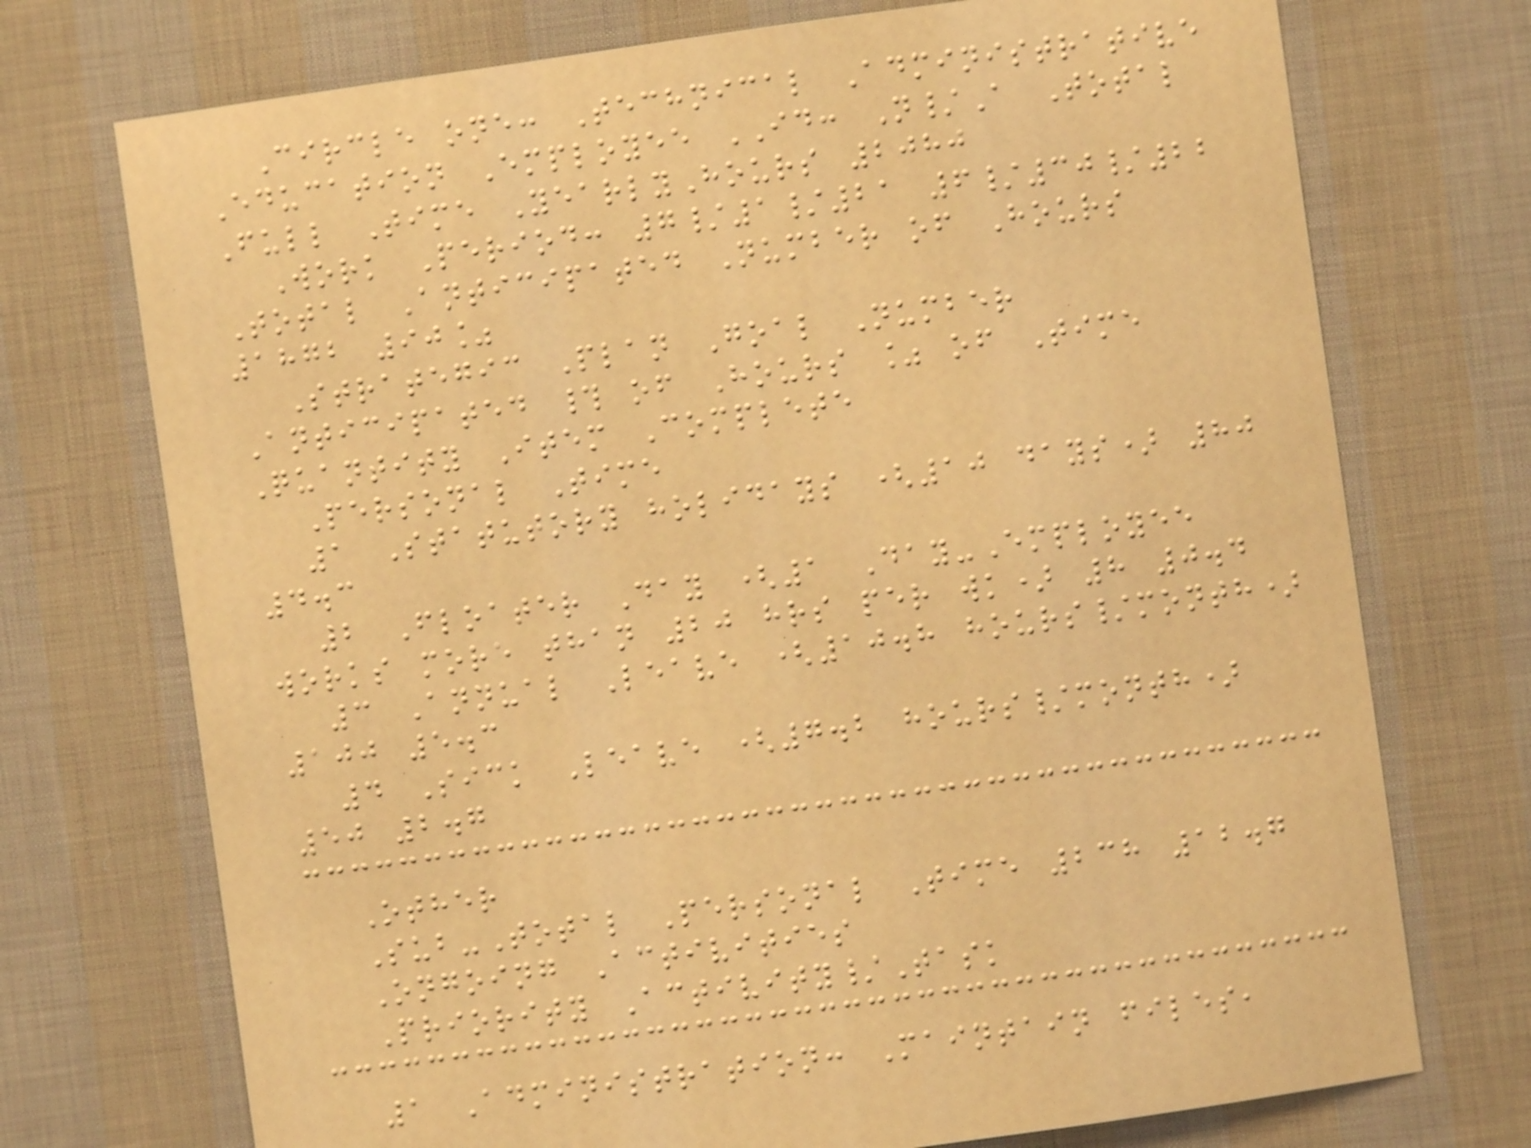Circle one: Technical Administrative
Education Employee ID: N/A Total
Full Time YearlyHours 2080
Work Period: 7/1/21 6/30/22
Total Anticipated Number of Hours
1872 90%
Strategic Plan Goal Number
Anticipated # of Hours % of Time
Quantity Item Complete
Personal Time
1 Statutory holidays (10 days) 80
4.3
2 Floater Day (1 Day-Employee
works more than 20 hrs per wk) 8 0.4
3 Annual Leave (10.8 hours/month)
100 5.3
4 Sick Leave (7.2 hours/month)
50 2.7
Other
Sub-Total Personal Time 238 12.7
Ongoing Activities
Priority Activity/Task
1 Administration: Maintain files,
